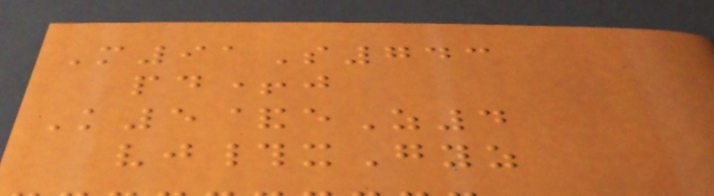M91S743
pd+j
K5&eZ4
vj#xGyz
